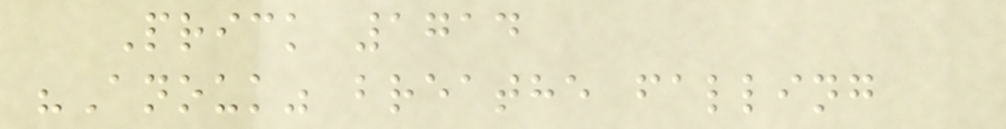Prick 1714
"Anouk" breathe falling
